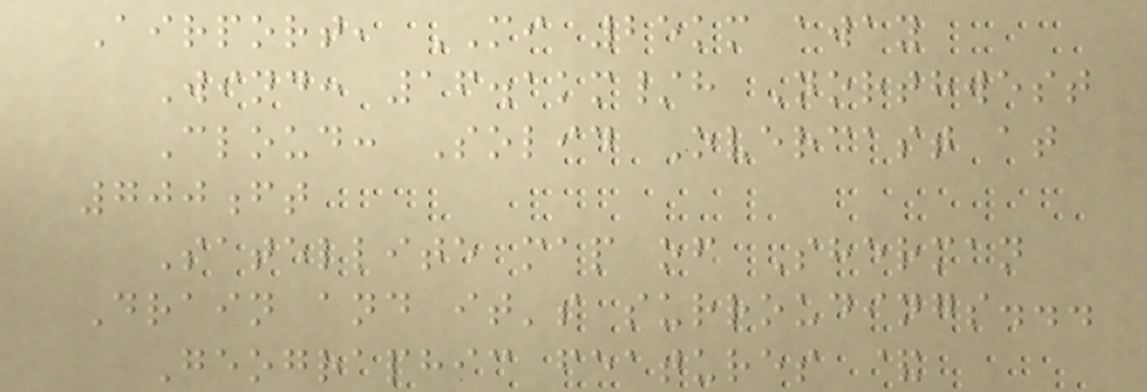Airport, MI 25km away
Wind: 16.1km/h Northwest
Cloud: Solid Overcast at
700ft
Satellite map of Sherman
Drain and it's surroudings...
Geographic features &
